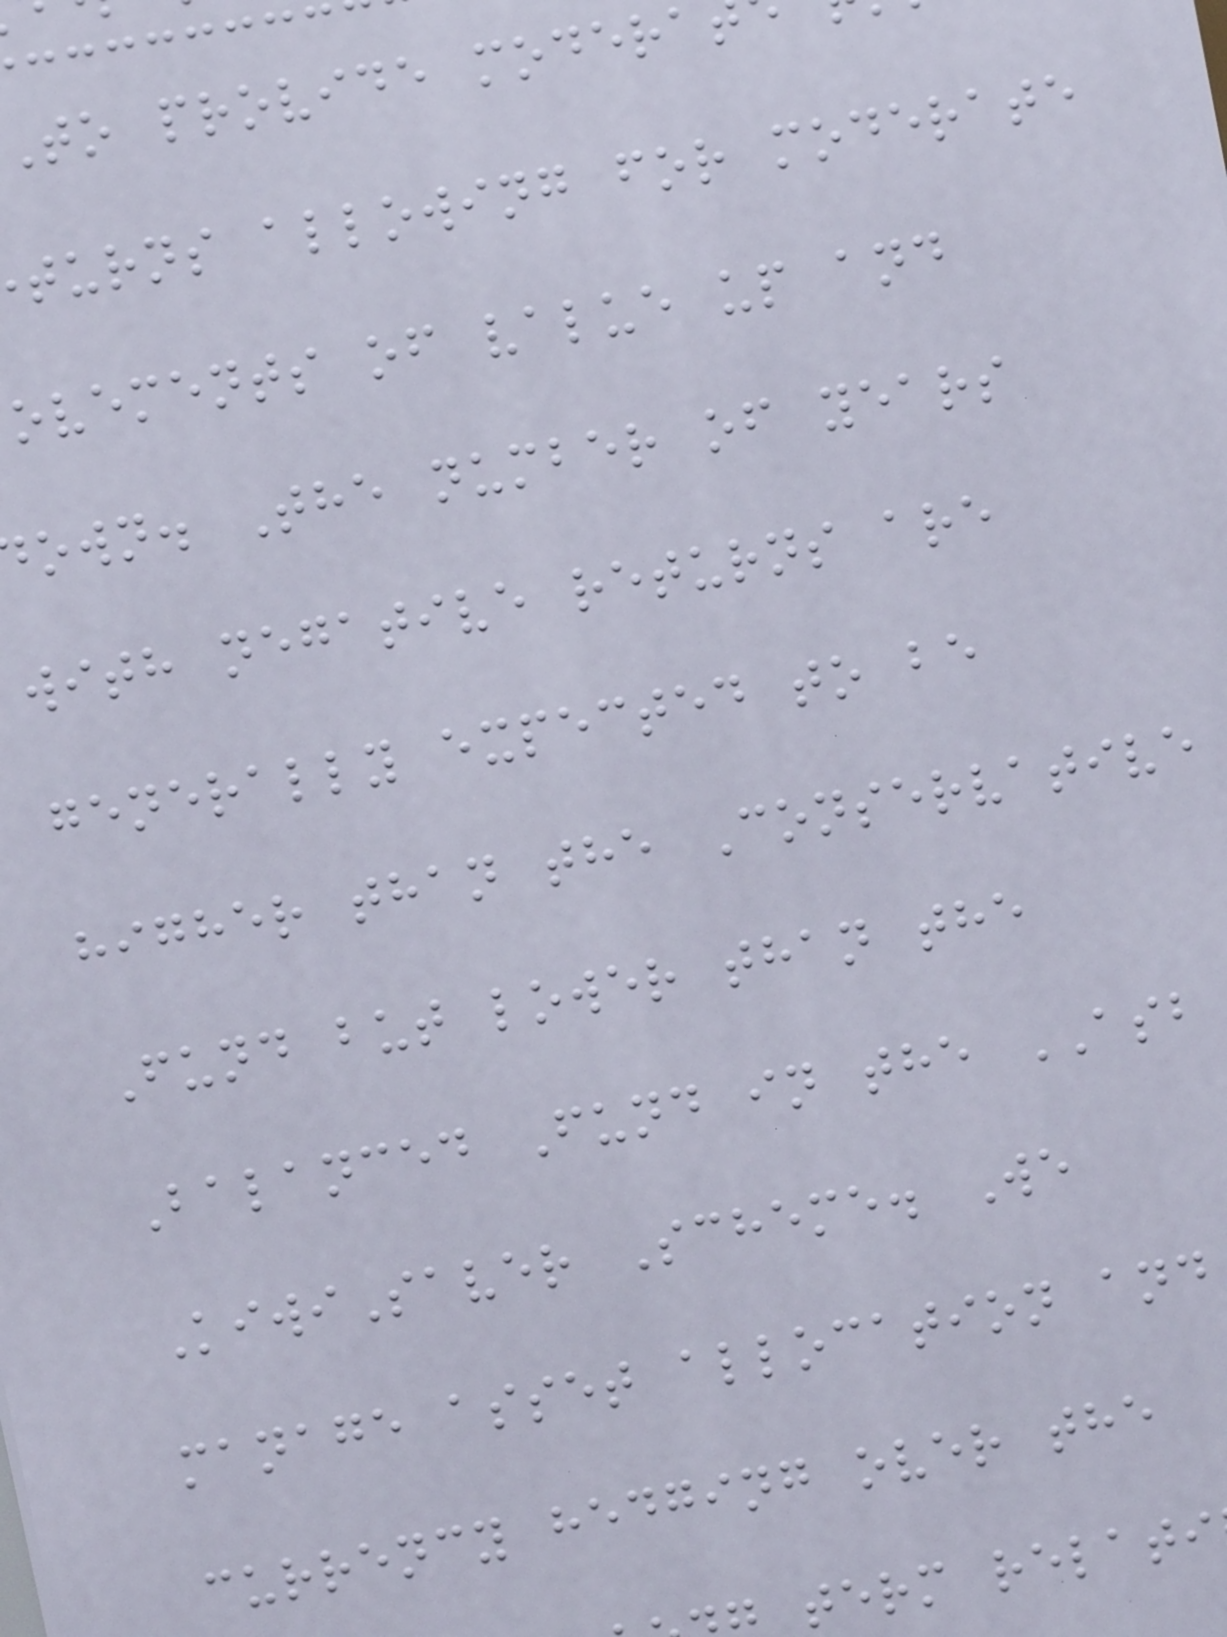to provide modera
turns allowing for moderate
ovements of value up and
own. The number of years
with negative returns are
generally expected to be
higher than the Conservative
Fund but lower than the
Balanced Fund in the ASB
KiwiSaver Scheme. We
manage asset allocation and
currency hedging over the
term relati
